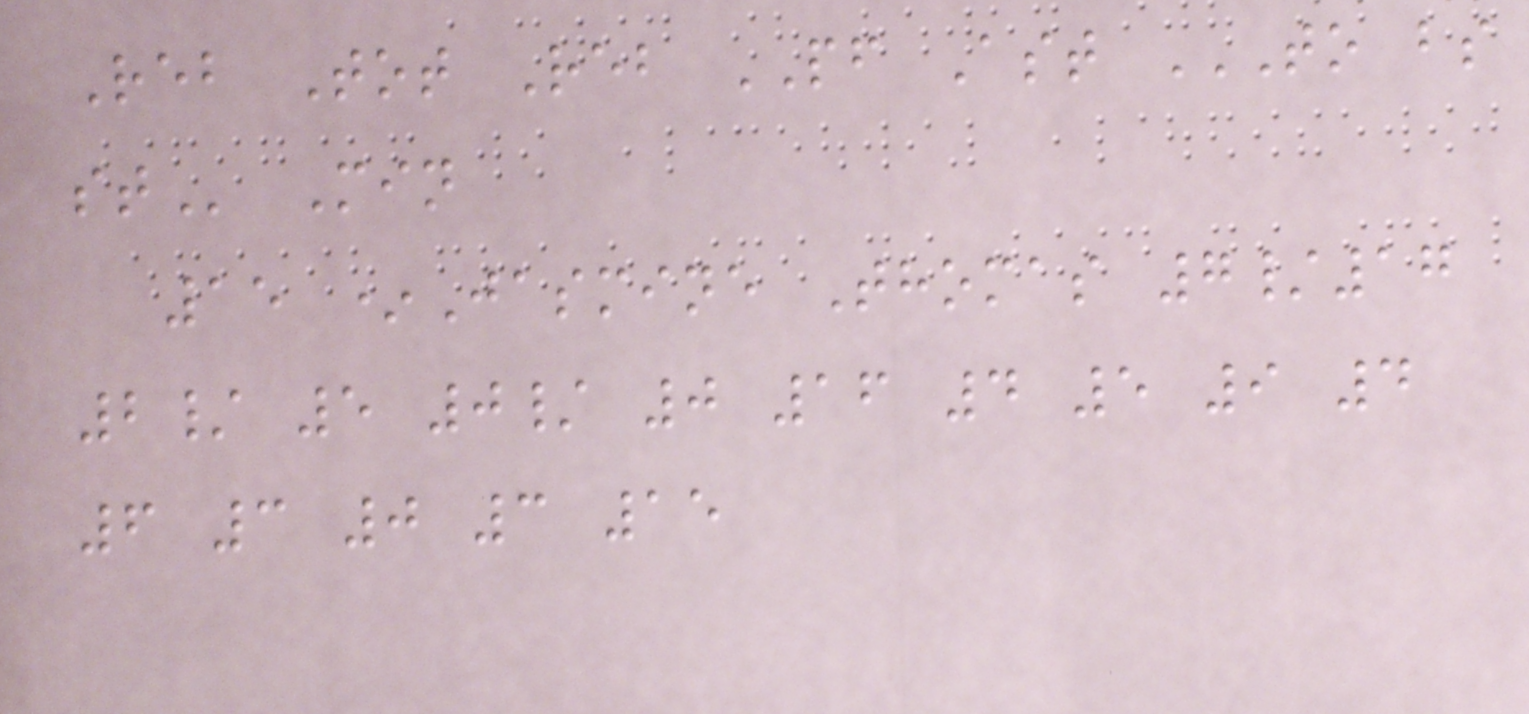Reb Tot Reb PF Ast TO BS
ST Min
15 *Jasmine Thomas 7/17
2/ 5 0/ 0 16 4 5 9 4
6 3 0 3 15
